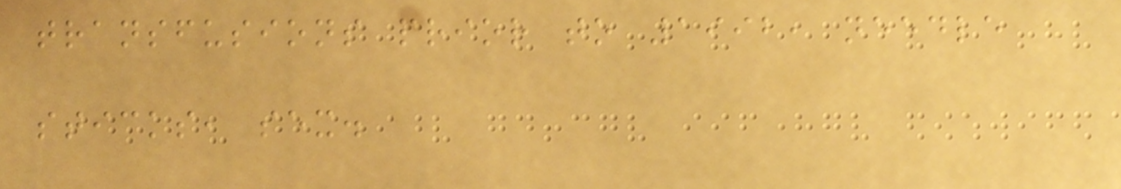transfusions prior to 1992, needle
sticks, sex.
